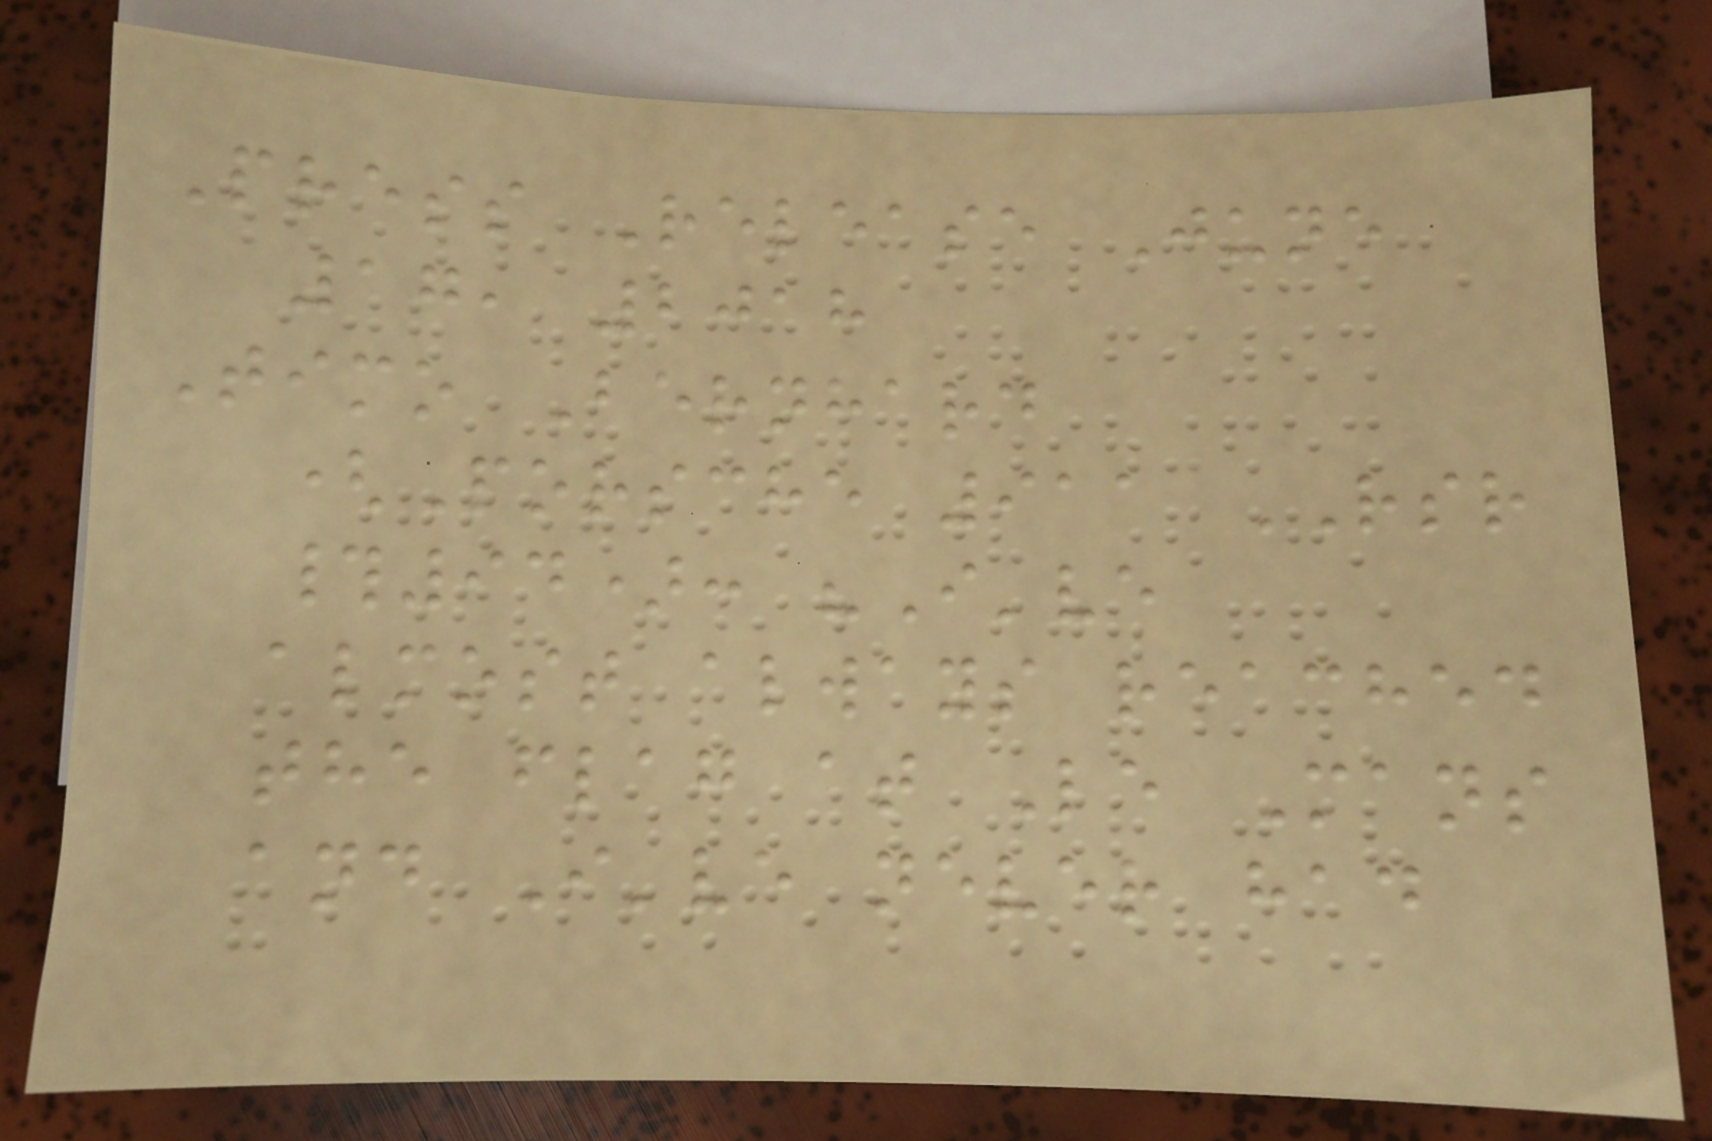Press Release June
17, 2018
Timo Bernhard
(Porsche 911 RSR
#94): "I've
almost always reached
the flag at Le Mans
and I've never had
